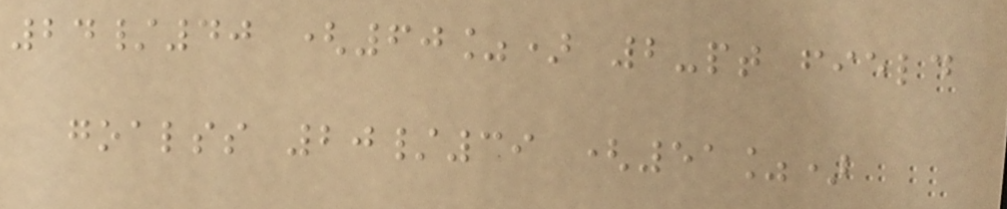24/40 (60%) 2-pt field
goalss 20/39 (51%)
